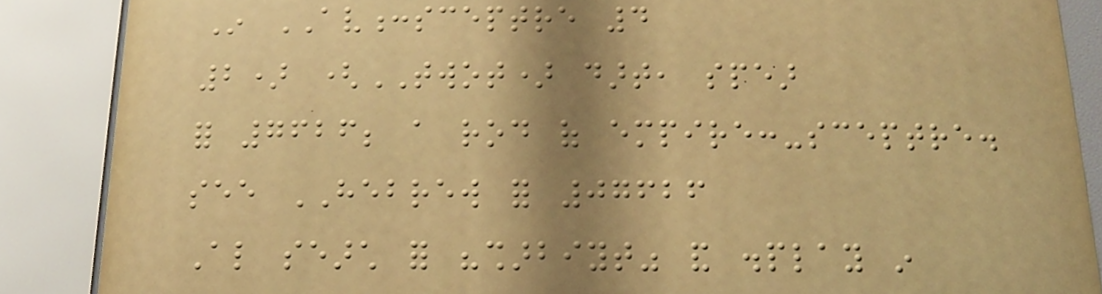In AV:sceptre 4
2) (TWOT) dart, spear
for 7626; a rod of empire:-sceptre.
see HEBREW for 07626
Also search for "sharbiyt" and display in
